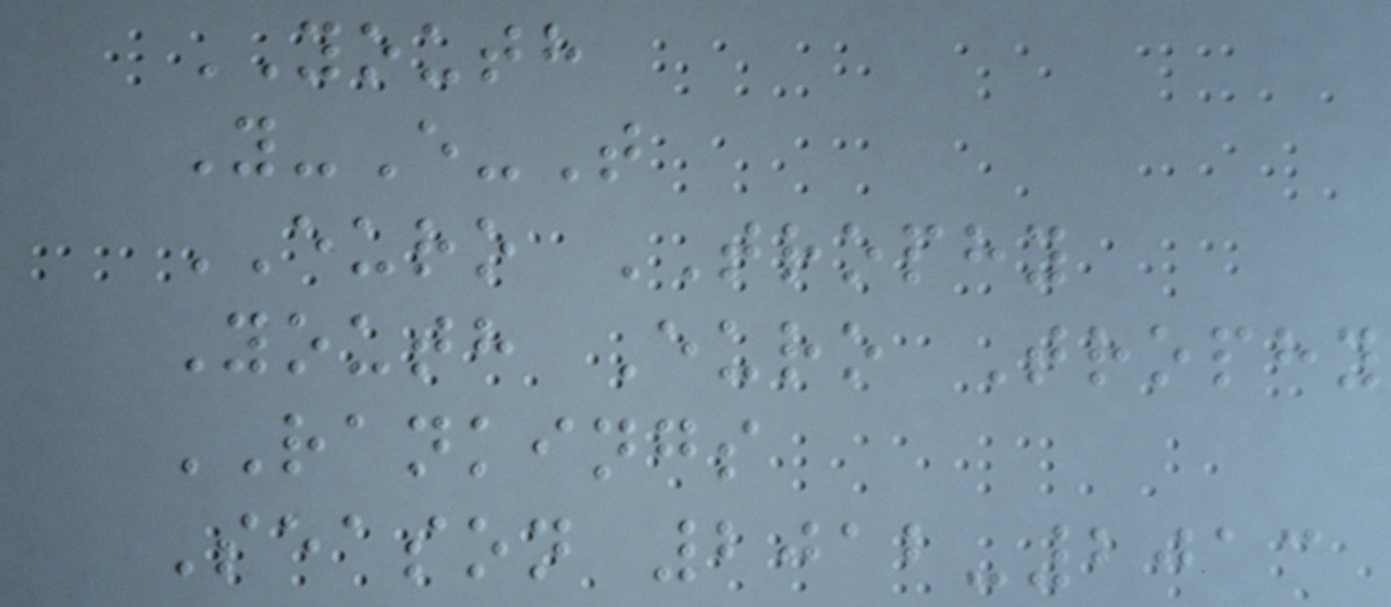YOUTH
Y-E-T
EURO TROPHY
Youth Euro Trophy
RANKINGS
Season 2012-2013
